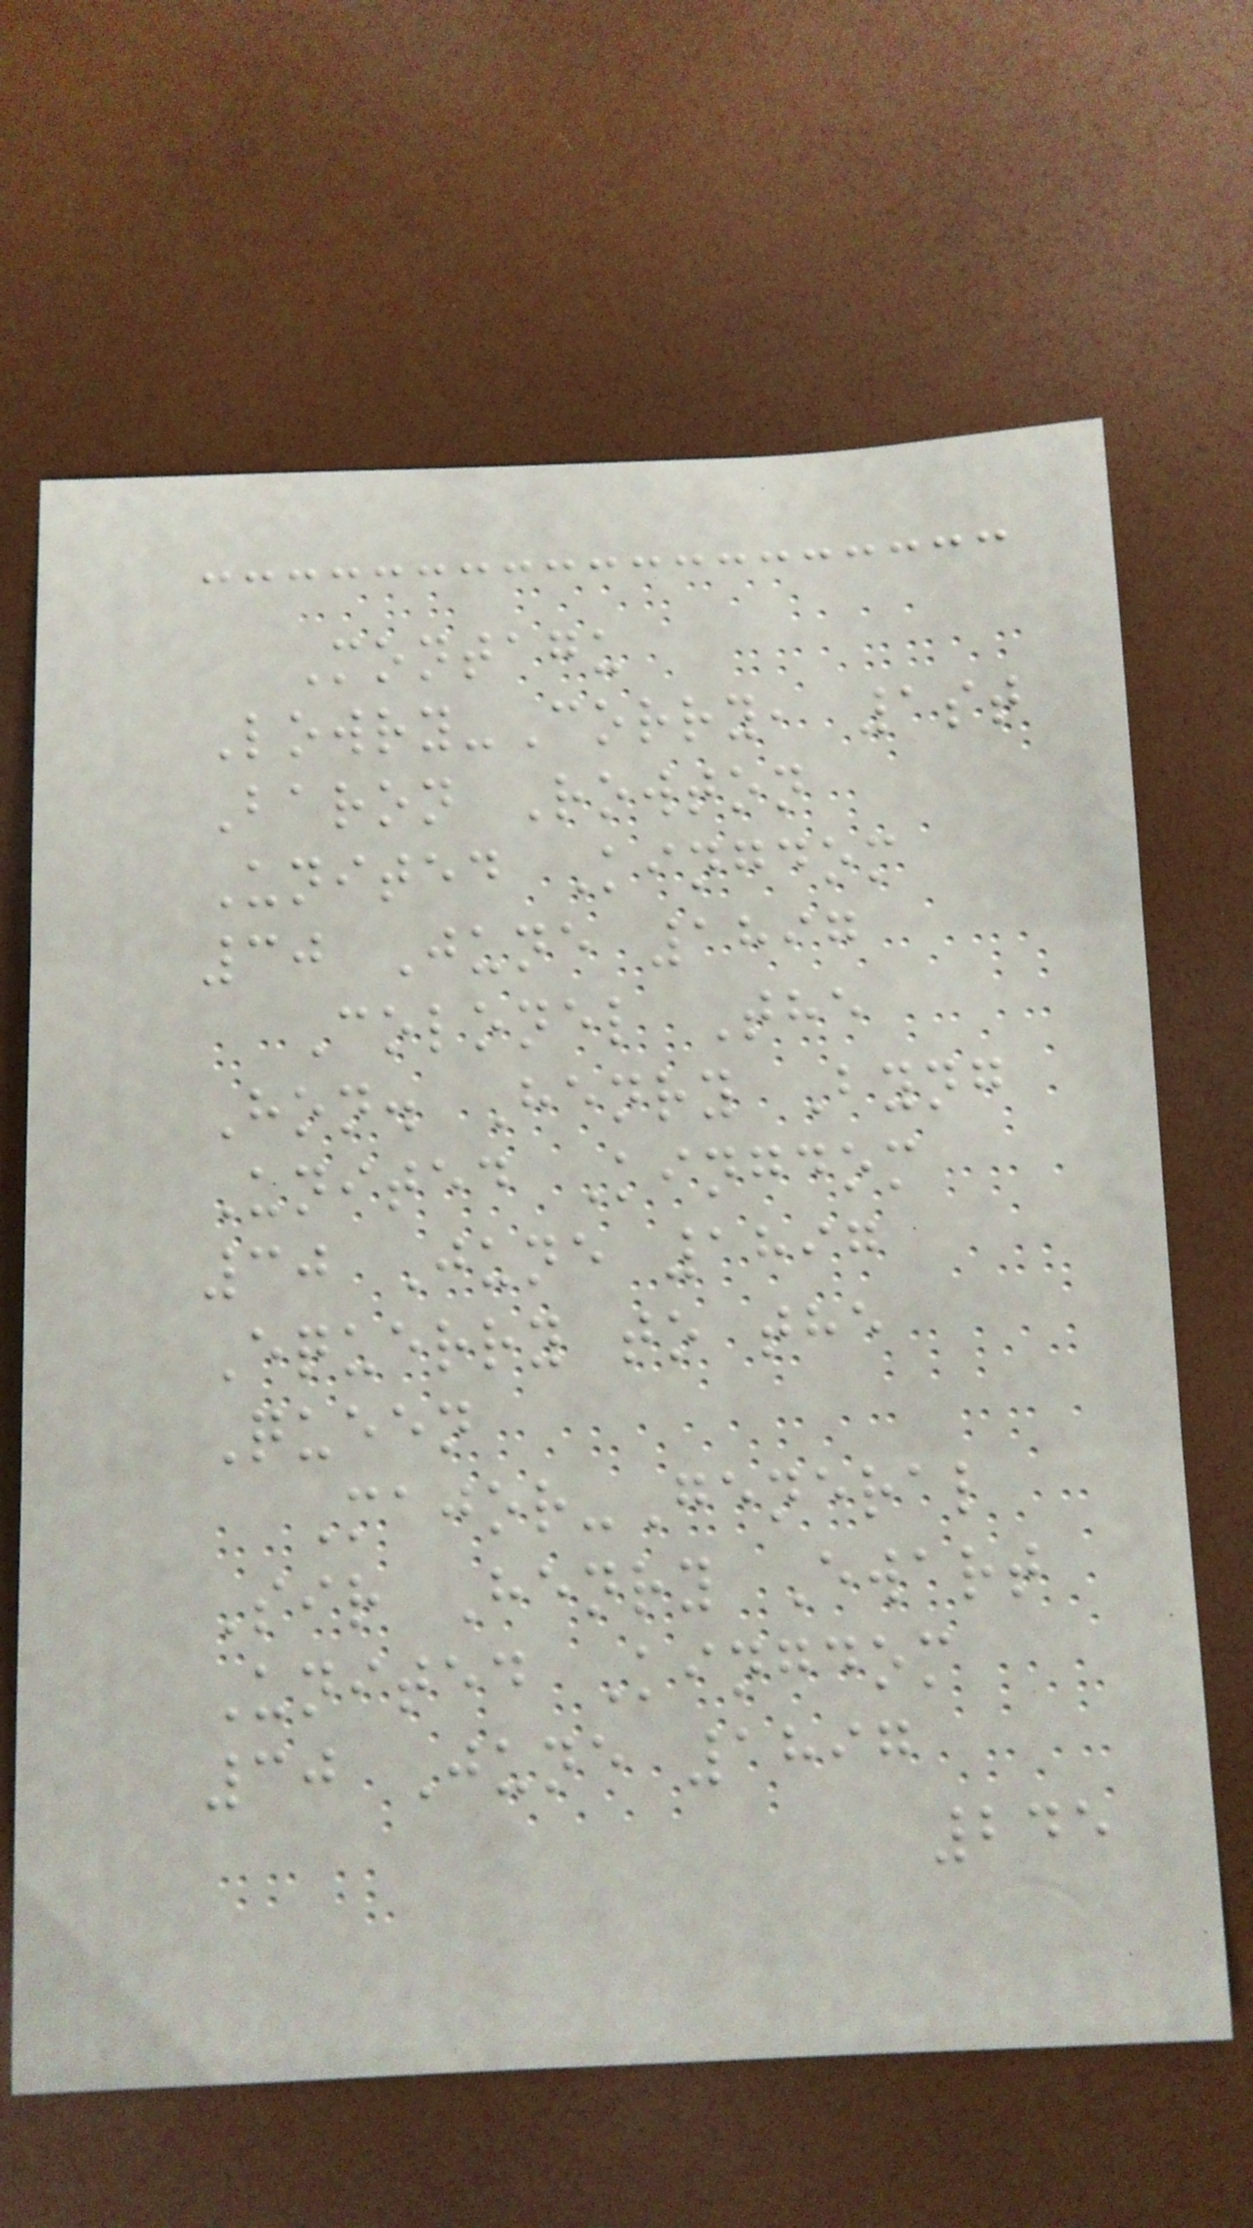Montagu
Lowry-Corry, 1st
Baron Rowton
United Kingdom
30 June 1897
Colonel The
Hon. Henry Byng
United Kingdom
30 June 1897
Equerry to the
Queen
Major-General
Sir Henry Ewart
United Kingdom
30 June 1897
245
